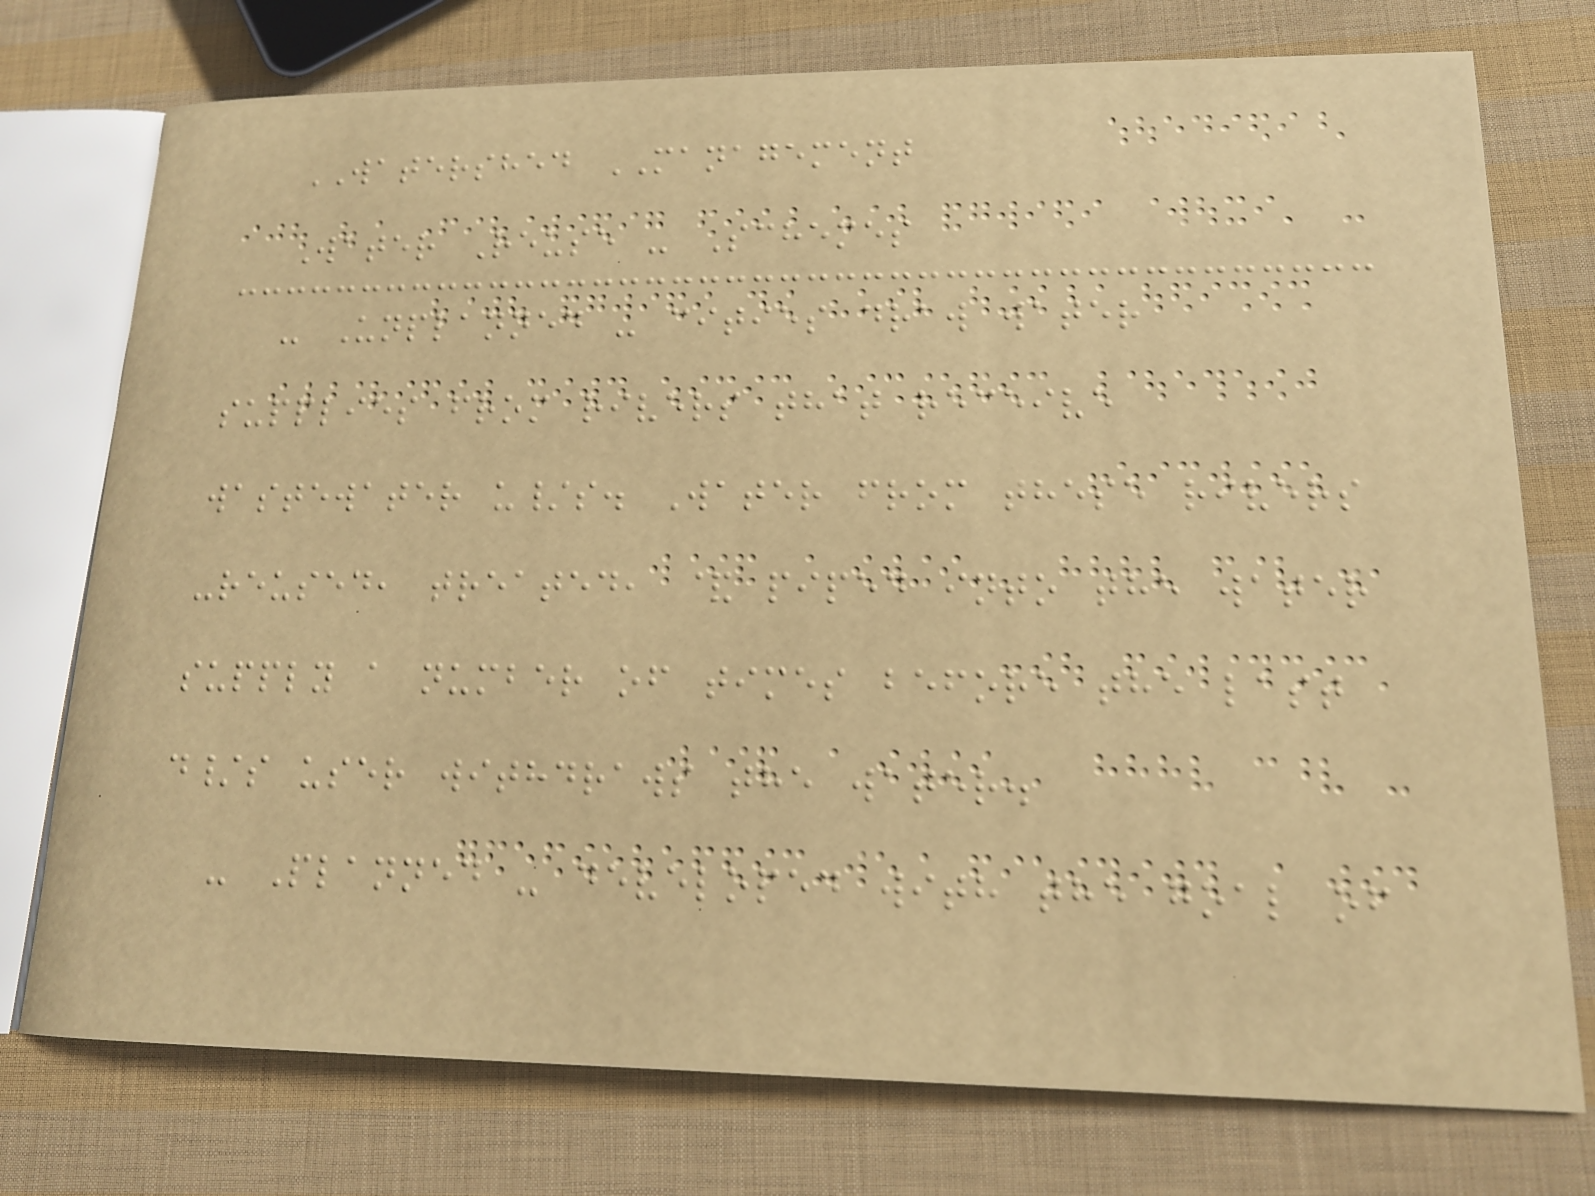WATERSHED MANAGEMENT
Water Reuse - Schemes
- Unplanned - cities draw water
supplies from rivers that receive
wastewater u/s. Water from these rivers
-reused, treated, & piped into the water
supply a number of times before the last
d/s user withdraws the water.
- Planned - developed with the goal of
